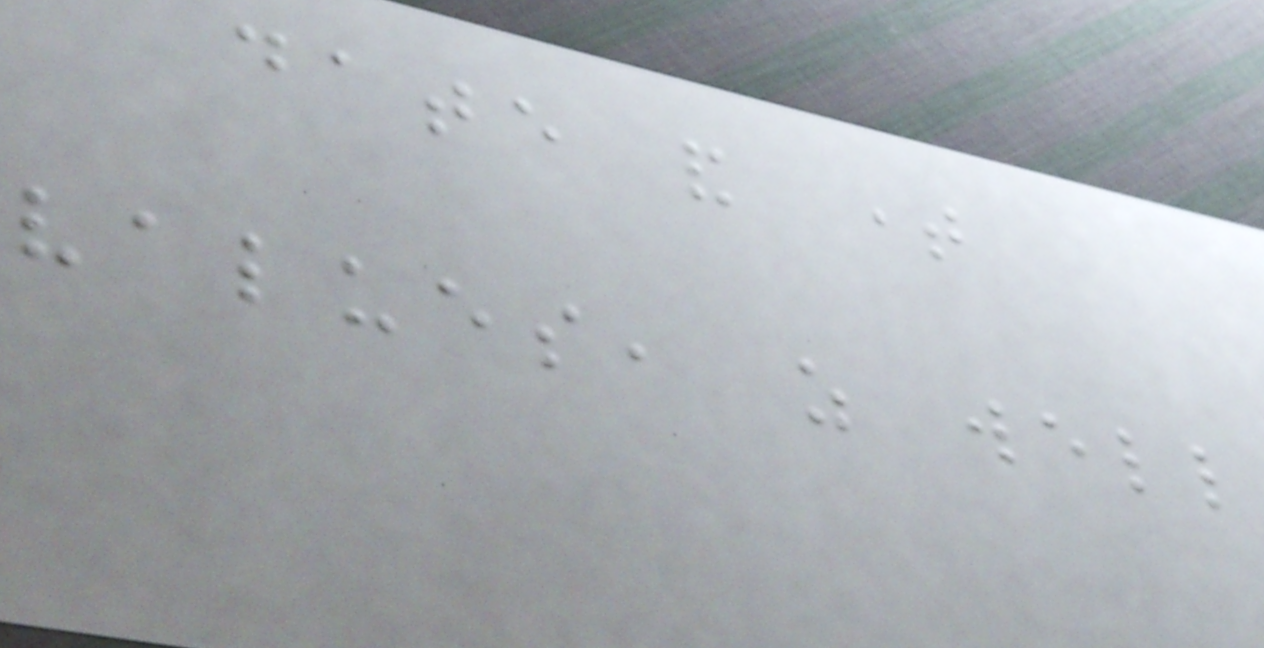date and time
values, as well
